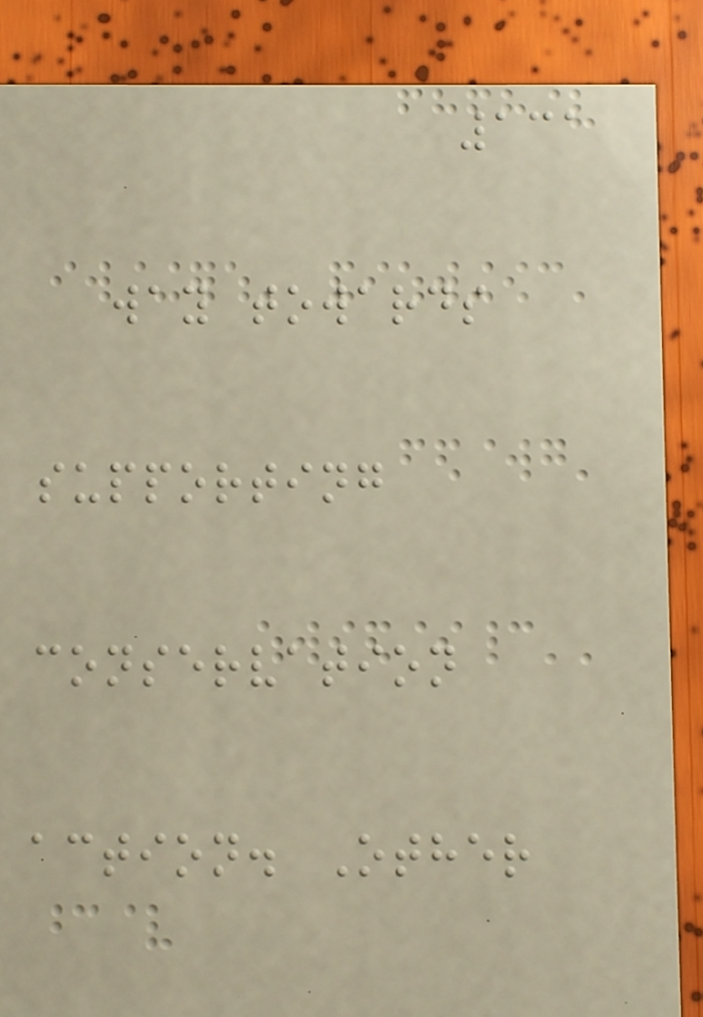131
way towards
supporting
conservation
action. Other
